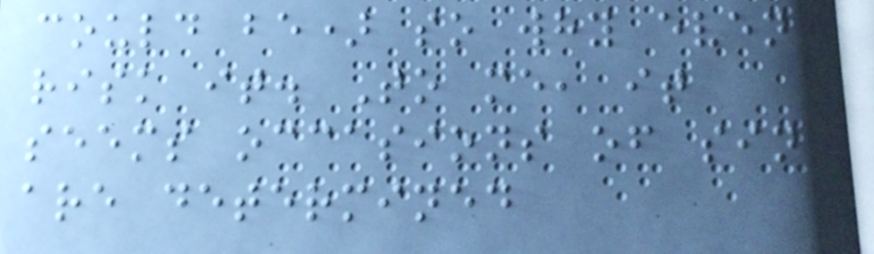could be) so why even
risk it. To me, it
seems occasions of sin
are determined
